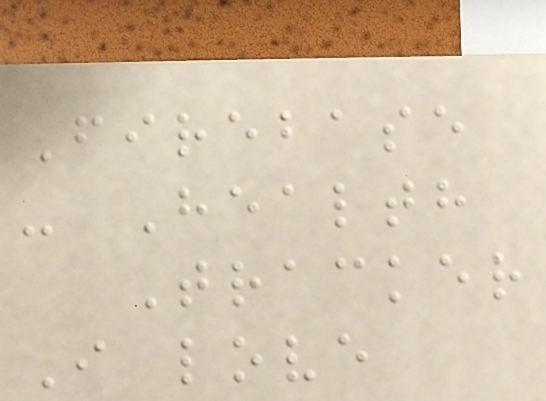Firebase
- Health
Tracker
I love
